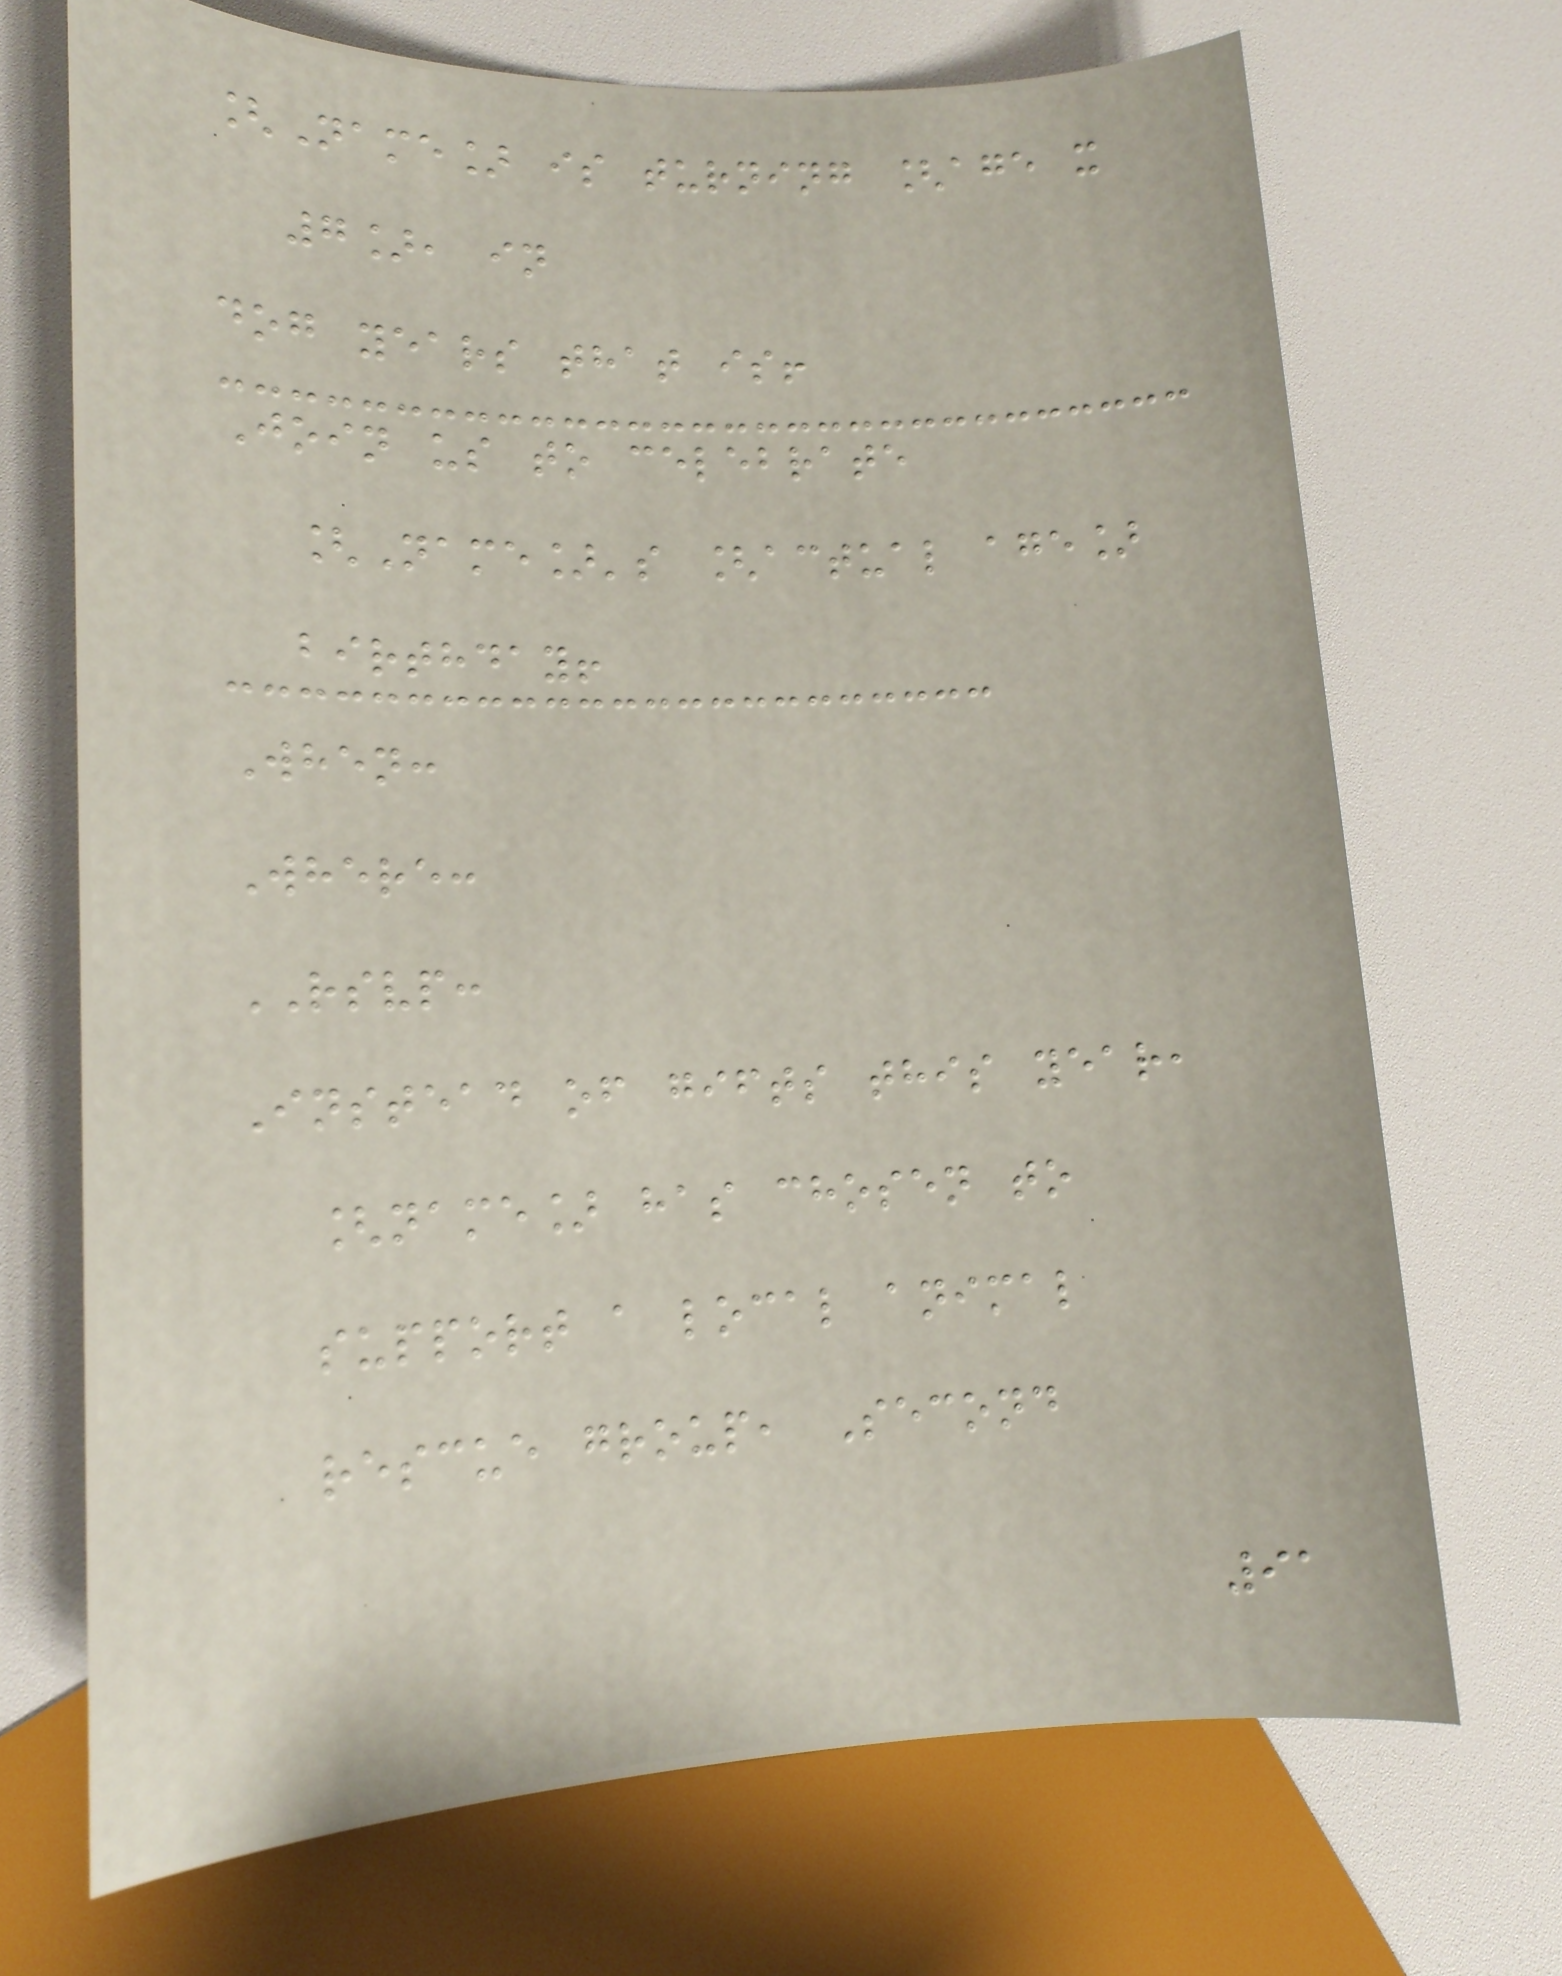[Name] is turning [age x
7], in
dog years that is!
Join us to celebrate
[Name]'s [actual age]
birthday!
When:
Where:
RSVP:
Instead of gifts this year,
[name] has chosen to
support a local animal
rescue group, Second
91
